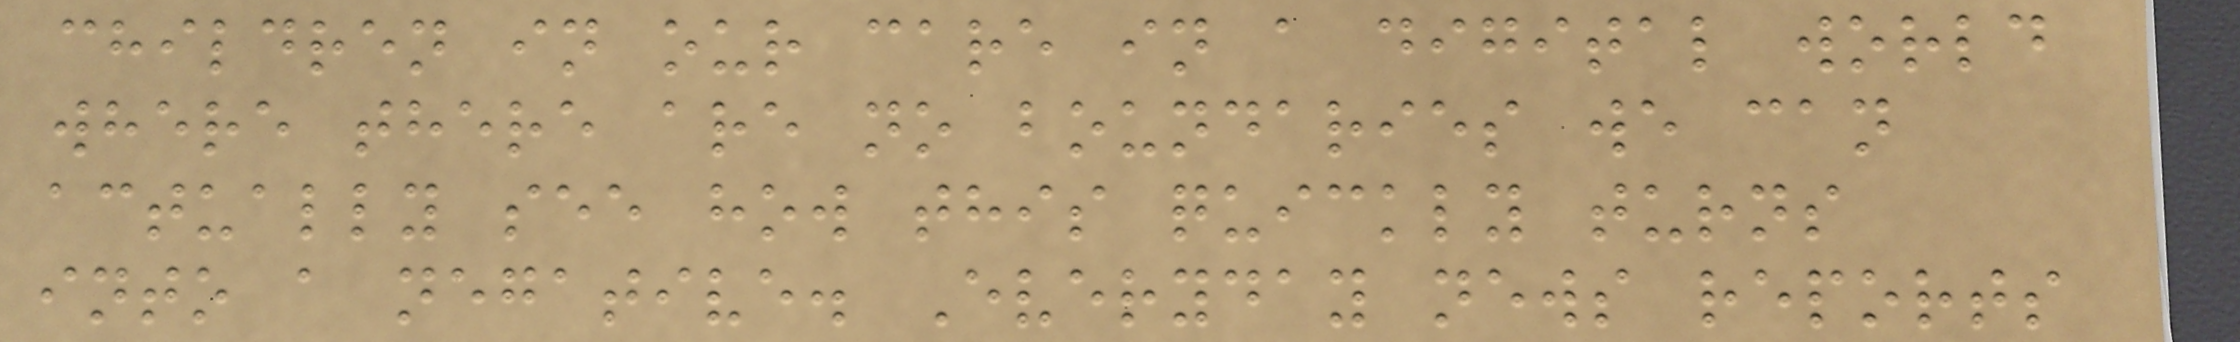children in our care in a digital world
where there are no boundaries we can
actually see how this quickly turns
into a negative. Everyday news reports
